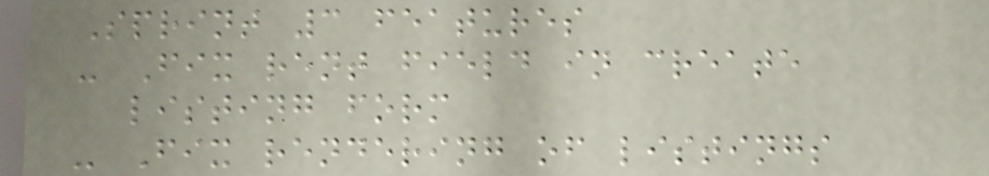Sprint 3 features
- Fix rent field in create
listing form
- Fix rendering of listings
